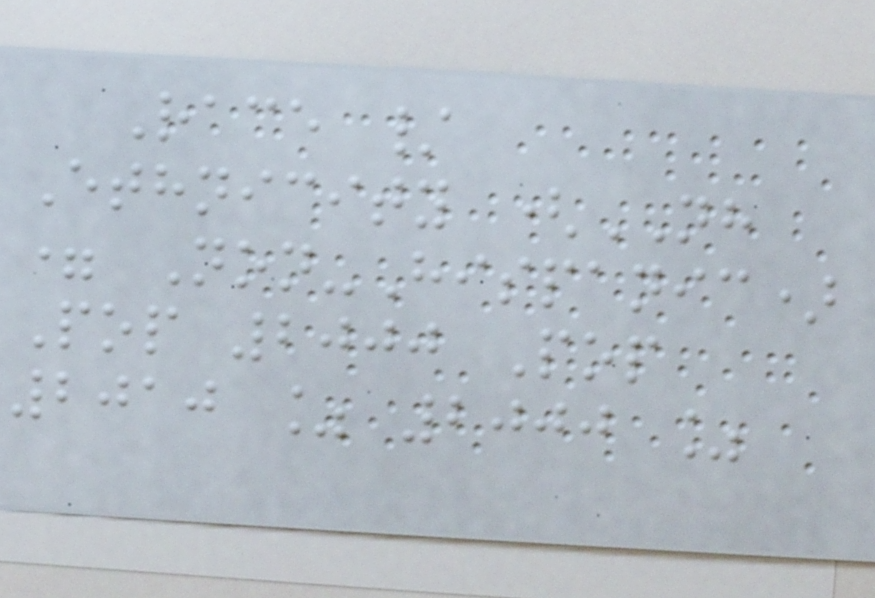Race /
Ethnicity (NH
= Non-Hispanic)
Pop 2000 Pop
2010 % 2000 %
